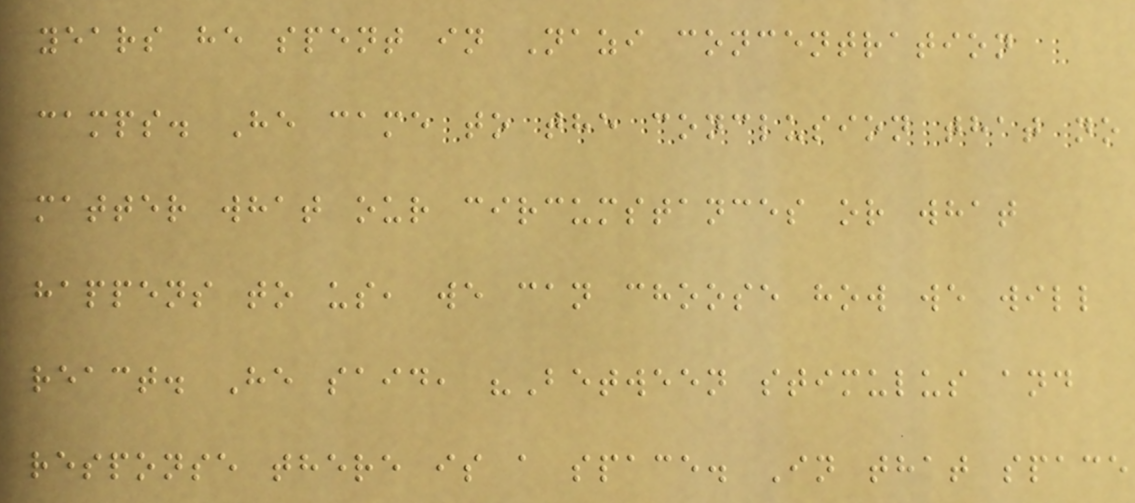years he spent in Nazi concentration
camps. He came to the conclusion that no
matter what our circumstances or what
happens to us, we can choose how we will
react. He said, "Between stimulus and
response there is a space. In that space
